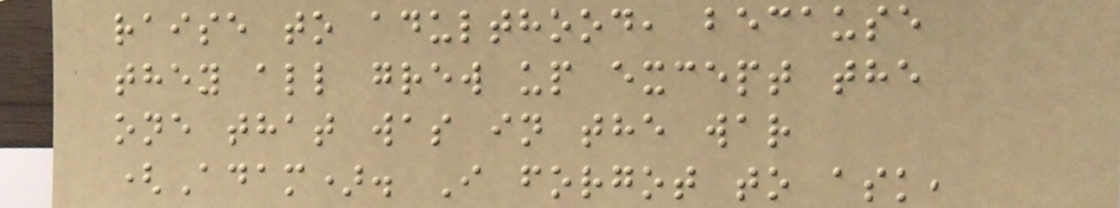raise to adulthood, because
they all grew up except the
one that was in the war
(Adam). I forgot to ask,
